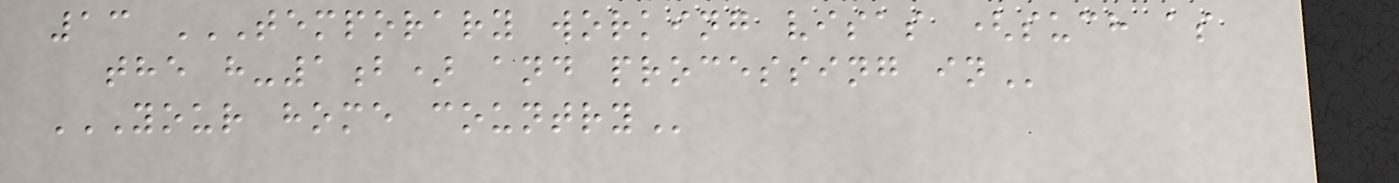13 TEMPORARY WORKING VISAS (SUCH AS
THE H-1B) AND PROCESSING IN
YOUR HOME COUNTRY
